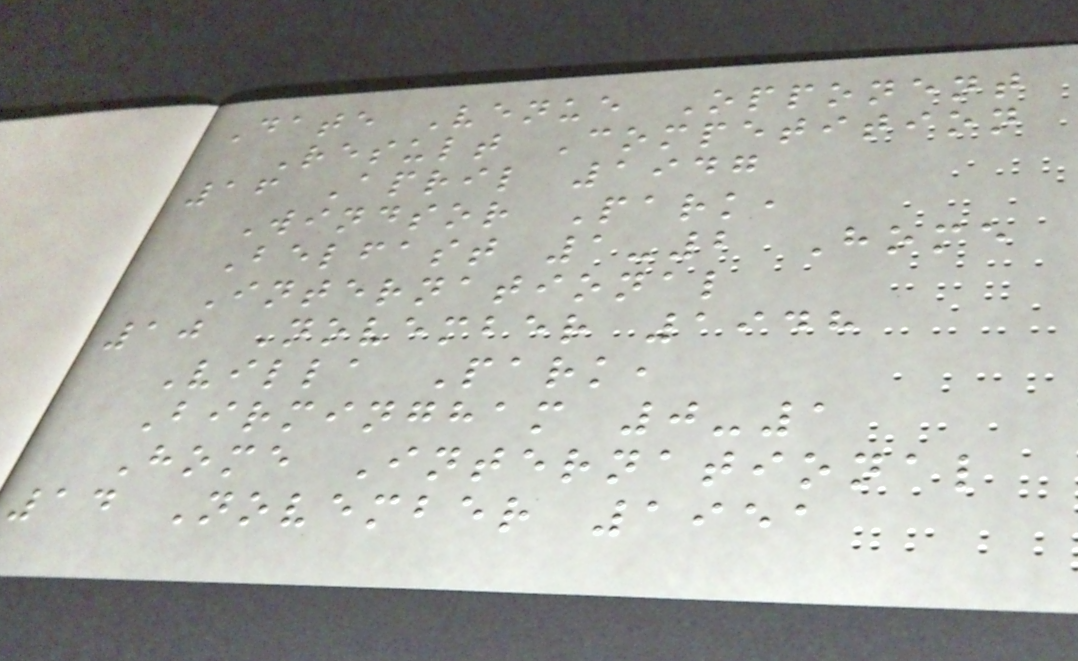Date Venue Opponent
Result Competition
16 April 1947
Windsor Park,
Belfast 1-2 Home
International
10 November 1948
Villa Park,
Birmingham 0-1
Home International
14 November 1951
